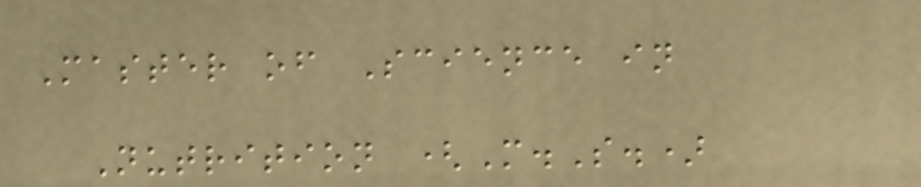Master of Science in
Nutrition (M.S.)
